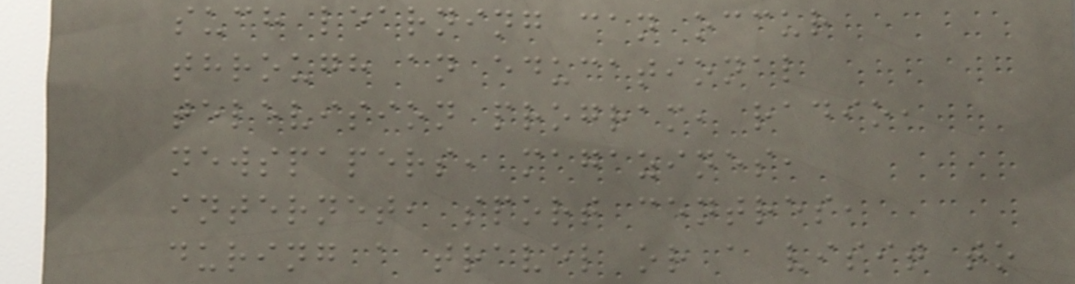such learning can occur
through an educational
television program, radio,
newspapers, magazines,
internet, sport centres,
during a travel or a visit to
